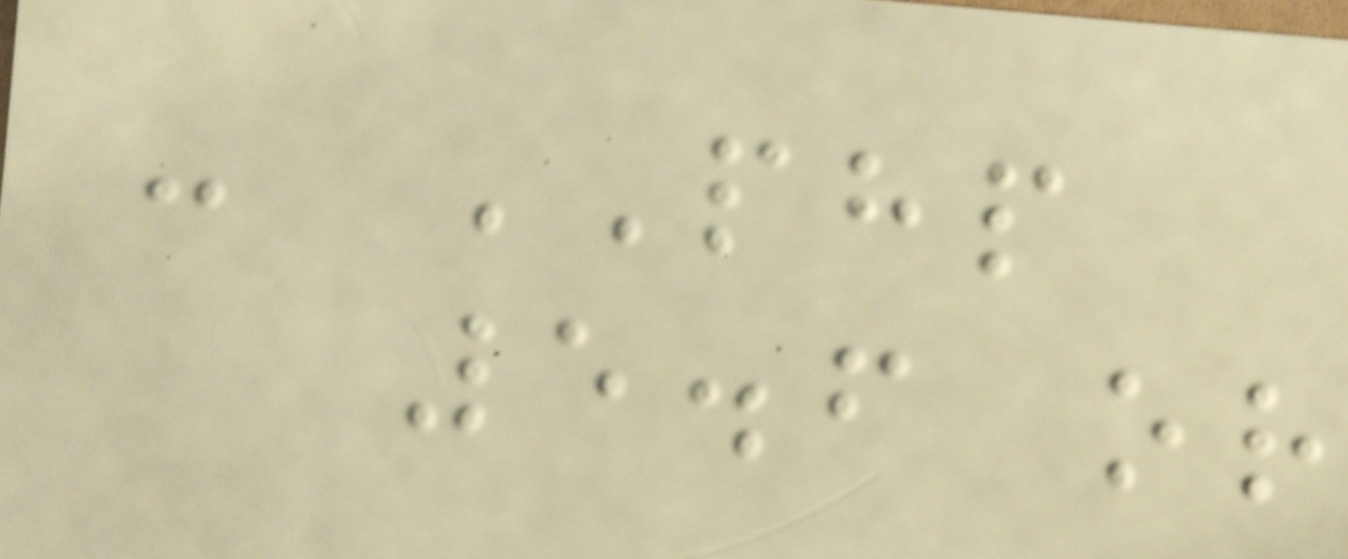- PHP
5.6 or
